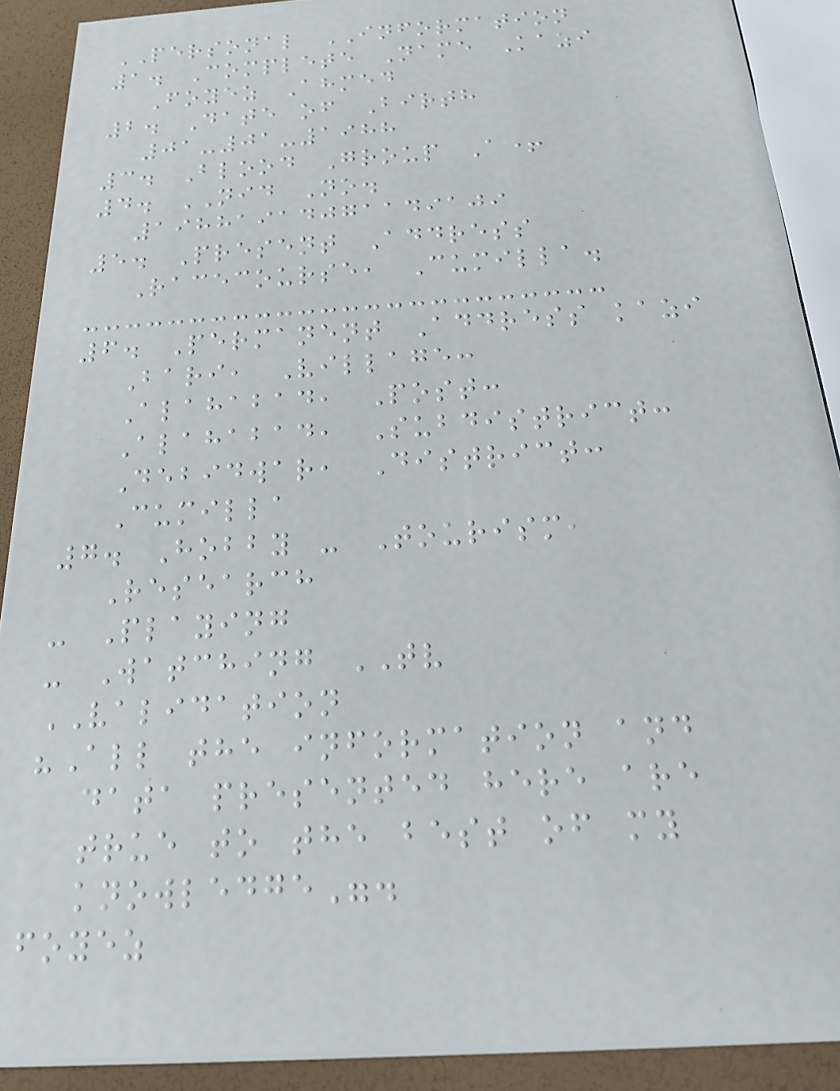PERSONAL INFORMATION
1. Complete Name Kazi
Foyez Ahmed
2. Date of Birth
01-01-1988
3. Blood Group A+
4. NID No.
19881914071149109
5. Present Address
Racecourse, Cumilla.
6. Permanent Address kazi
Bari, Village:
Alahabad, Post:
Alahabad, Subdistrict:
Debidwar, District:
Cumilla
7. Hobby - Tourism,
Research
- Playing
- Watching TV
VALIDATION
"All the information and
data presented here are
true to the best of my
knowledge".
foyez
